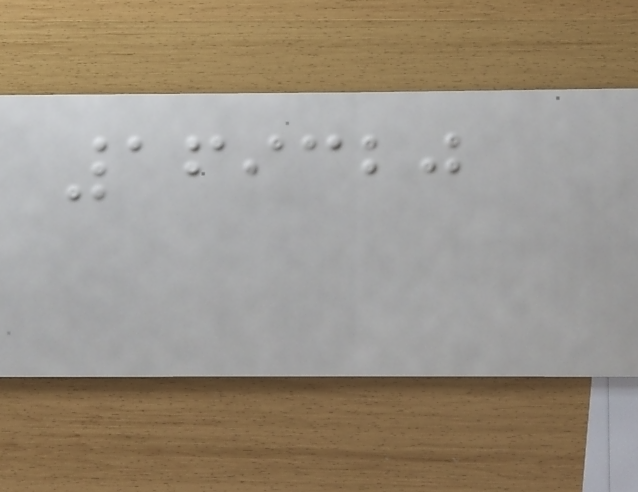169320
